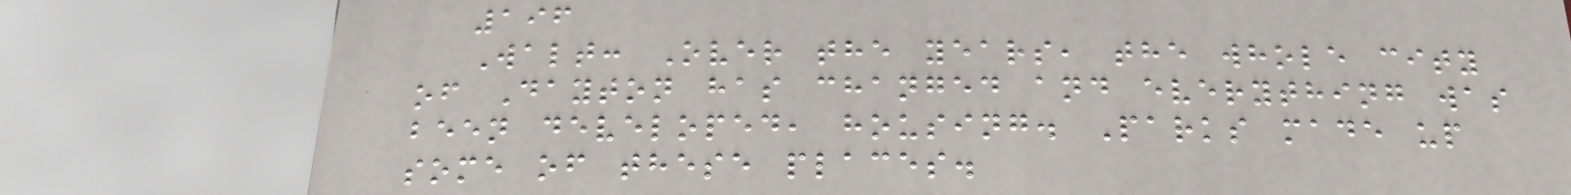196
Walt: Over the years, the whole city
of Dayton has changed and everything was
been developed, housing. Parks made up
some of these places.
